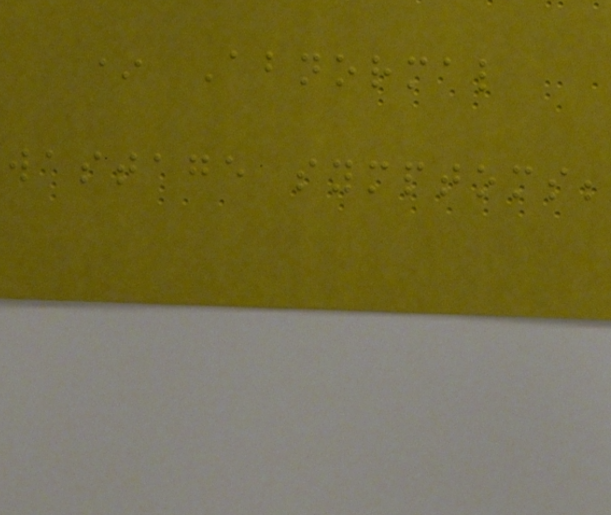* Abnormal
wastage symptoms;
